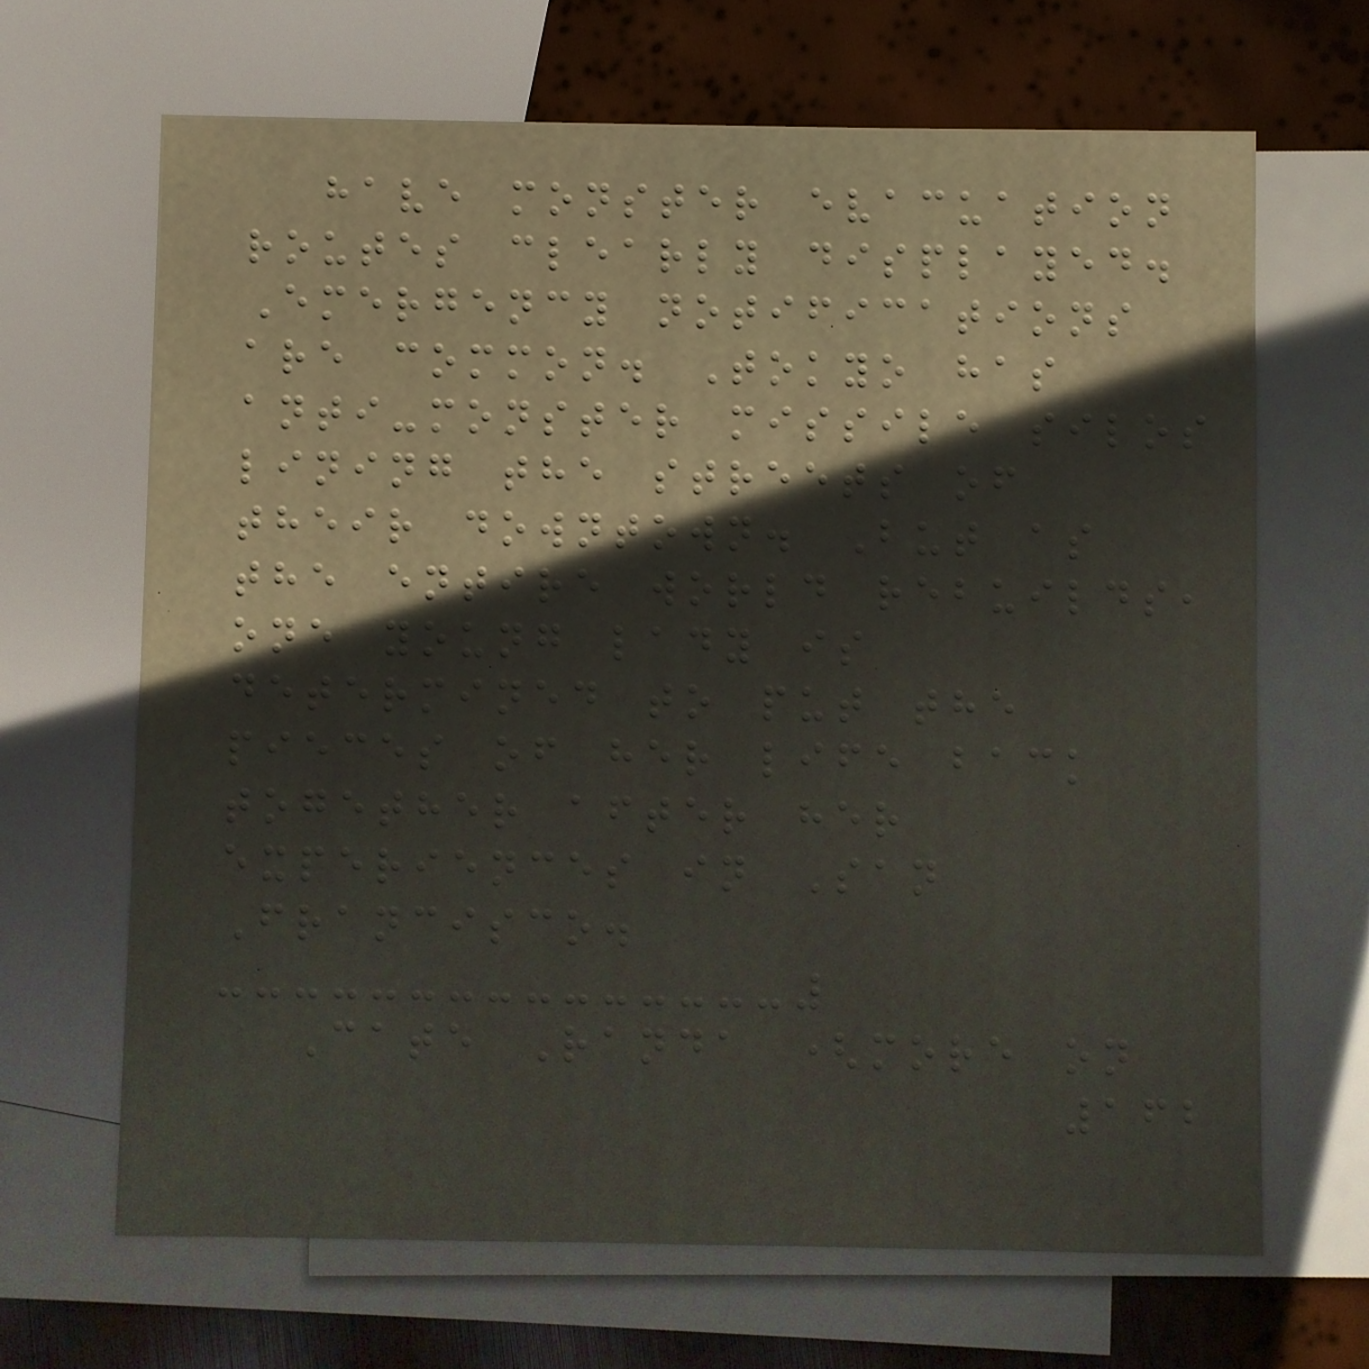have monster evacuation
routes clearly displayed.
Emergency notifications
are common. Tokyo has
anti-monster missile silos
lining the streets of
their downtown. But as
the entire world rebuilds,
one young lady is
determined to put the
pieces of her life back
together after her
experiences in San
Francisco.
Cate Randa (more on
162
